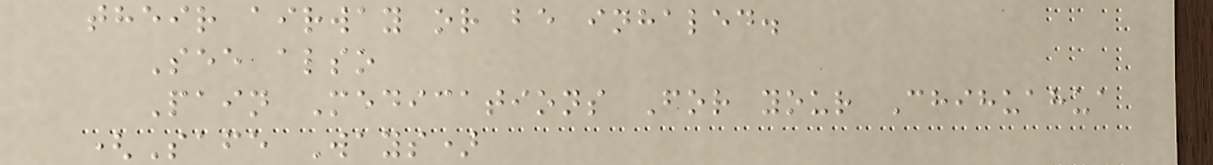their airway or be inhaled.
See also
Pain Medications For your Chihuahua
(Safe Ways)
